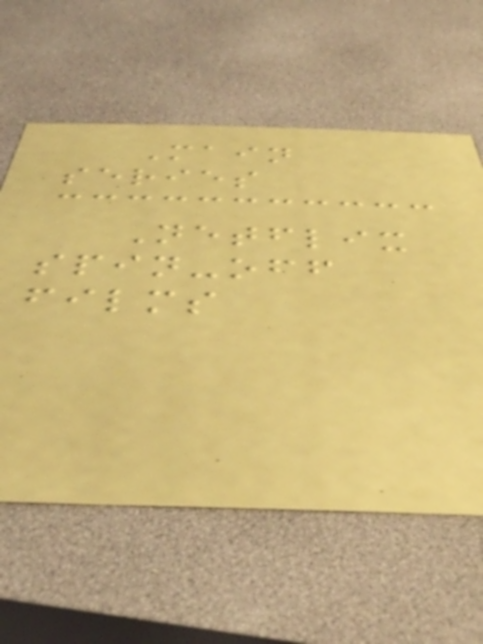Main
series
Netflix
spin-off
films
